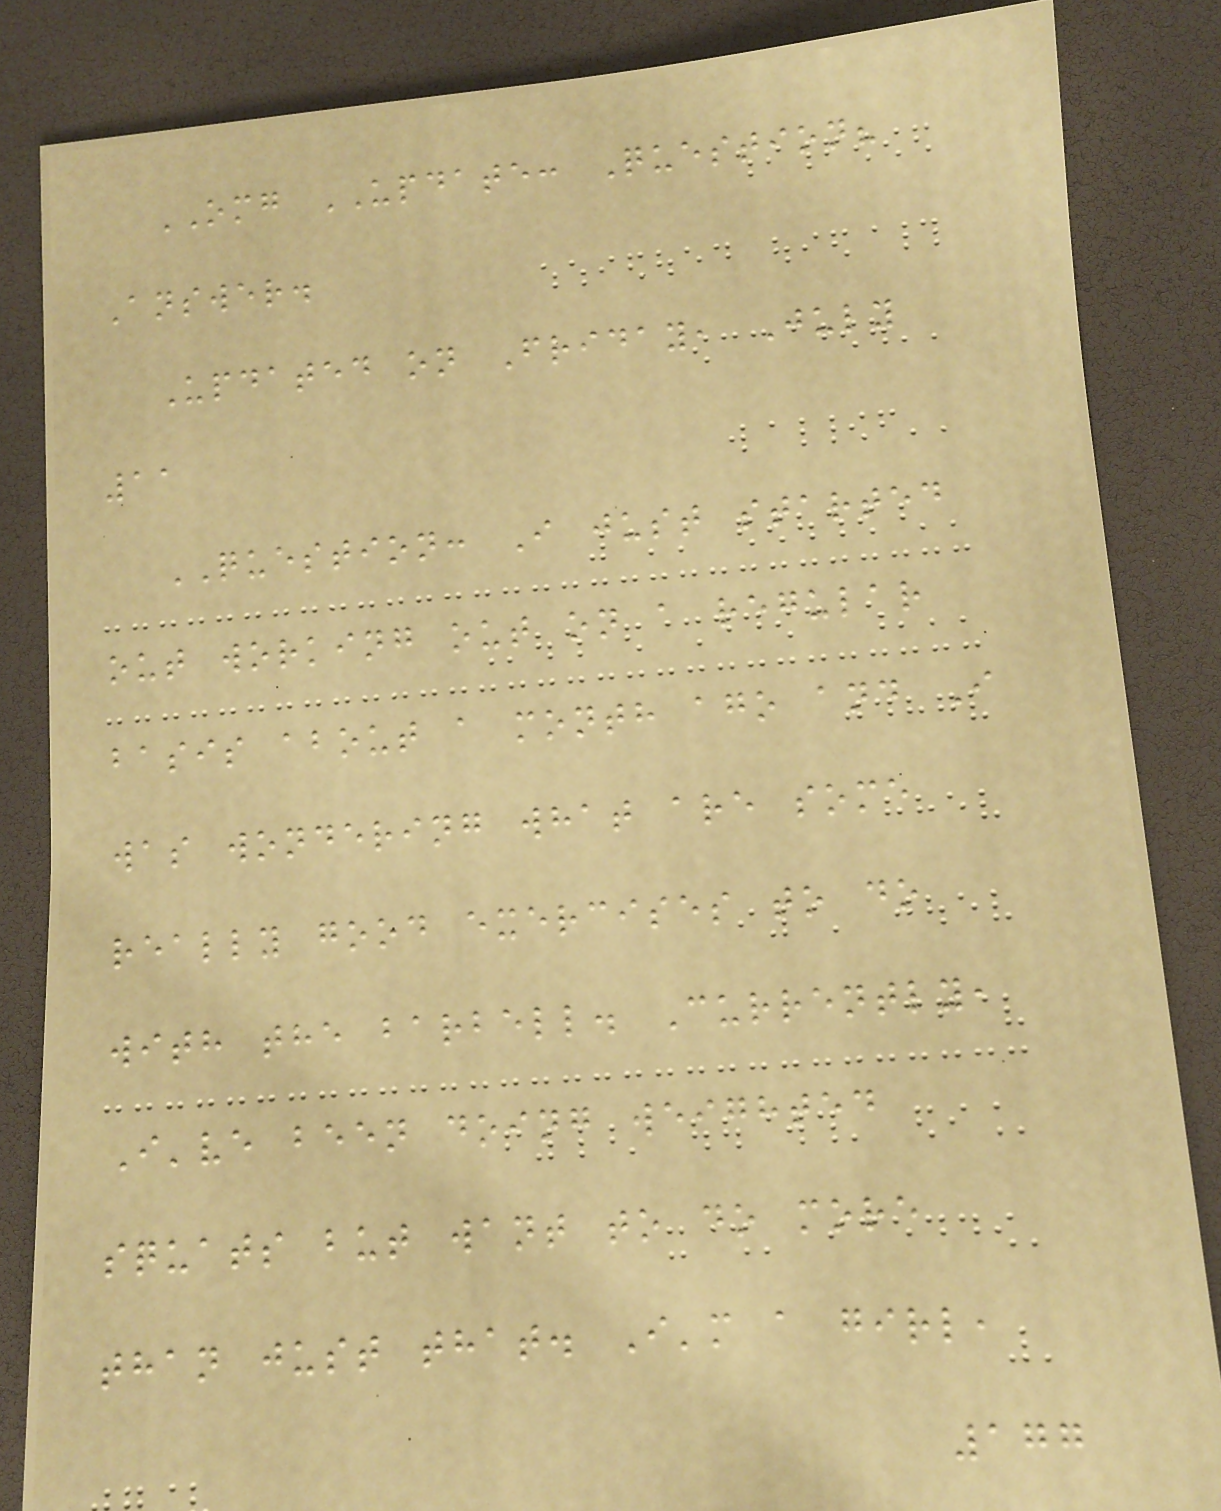OMG UPDATE: Question?
Answer.
Updated on Friday, July
11
QUESTION: I just started
out working out on a regular
basis about a month ago and I
was wondering what are some
really good exercises to do
with the barbell. Currently,
I've been doing weighted
squats but want to do more
than just that. I'm a girl,
177
